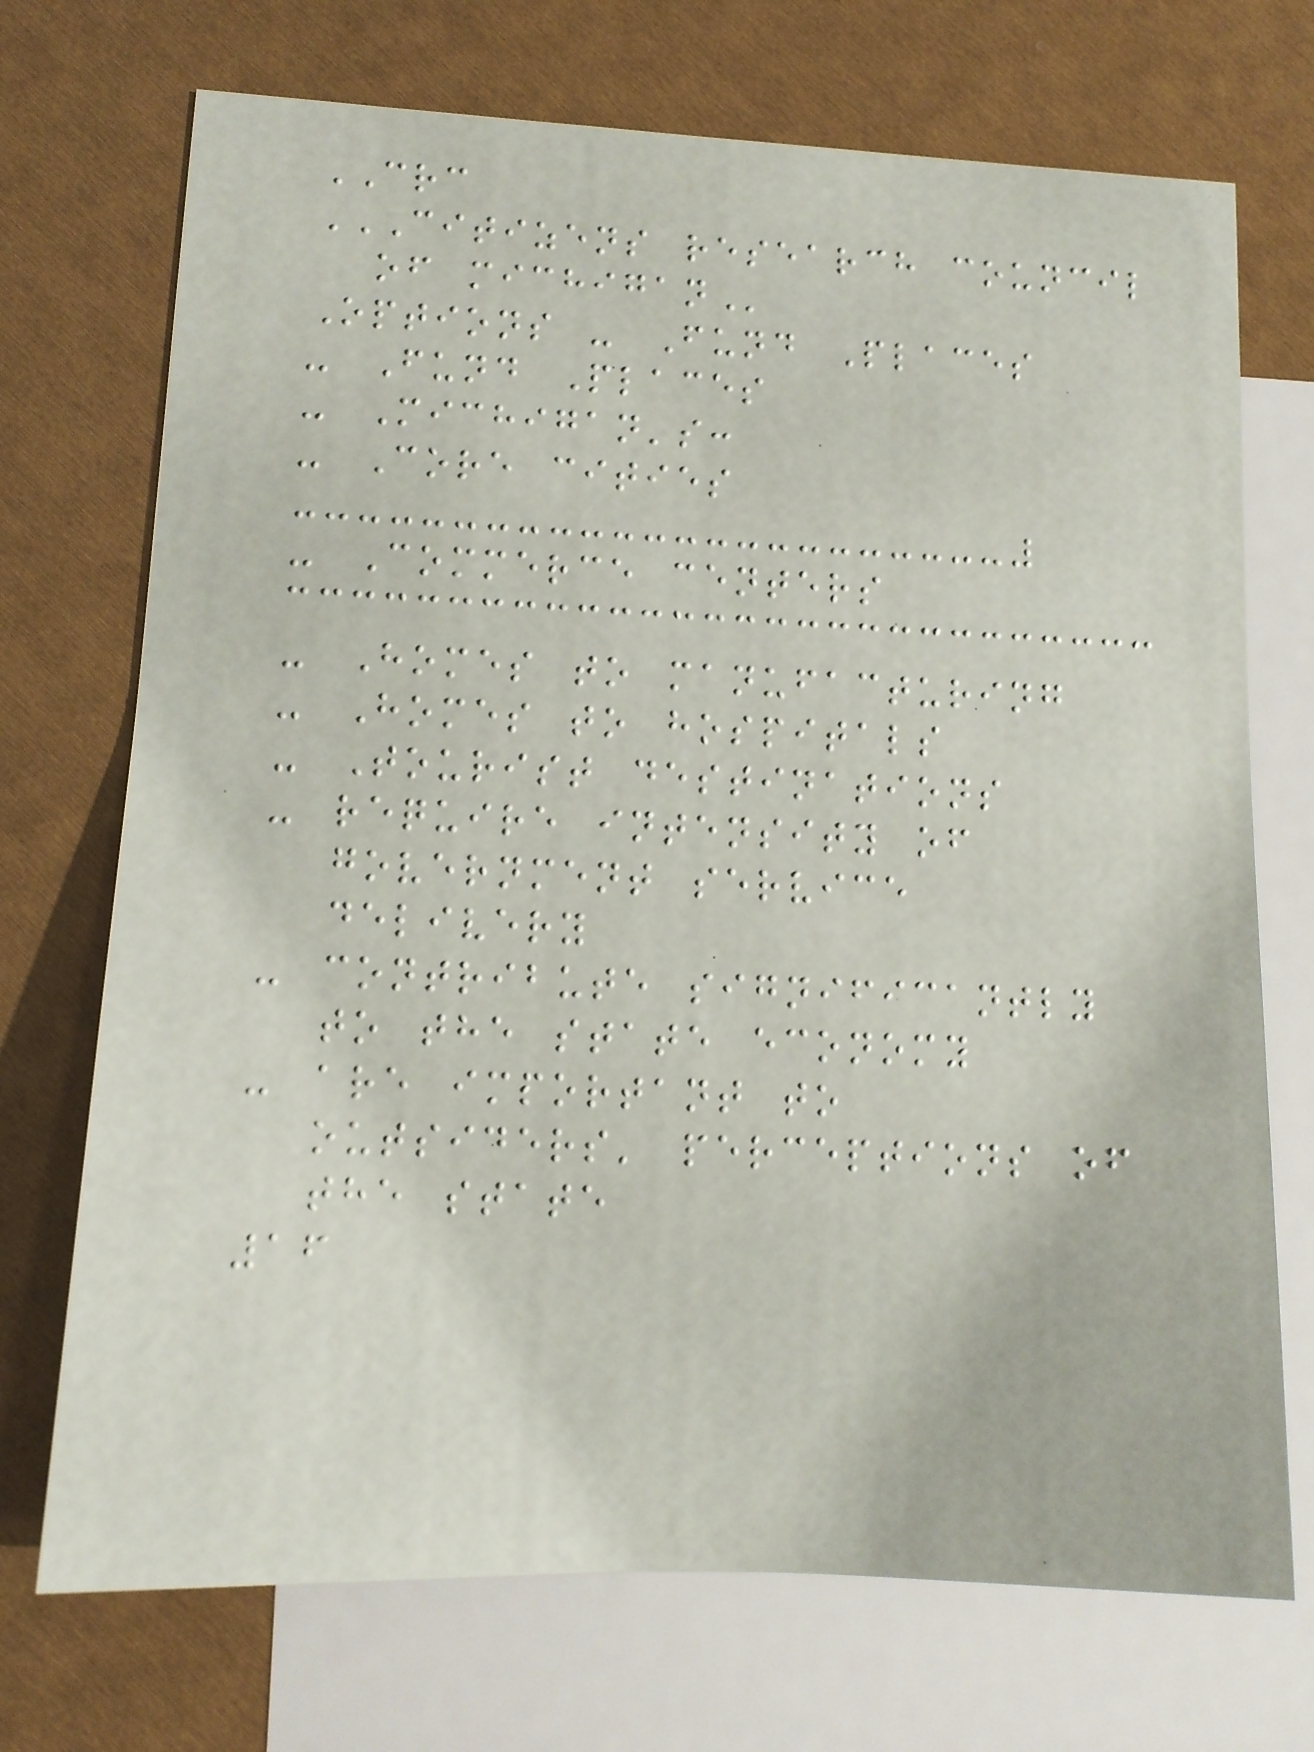CRC
CITIZENS RESEARCH COUNCIL
OF MICHIGAN
Options - Fund Places
- Fund Places
- Michigan's:
- Core cities
- Commerce centers
- Homes to manufacturing
- Homes to hospitals
- Tourist destinations
- require intensity of
government service
delivery
- contribute significantly
to the state economy
- are important to
outsiders' perceptions of
the state
16
